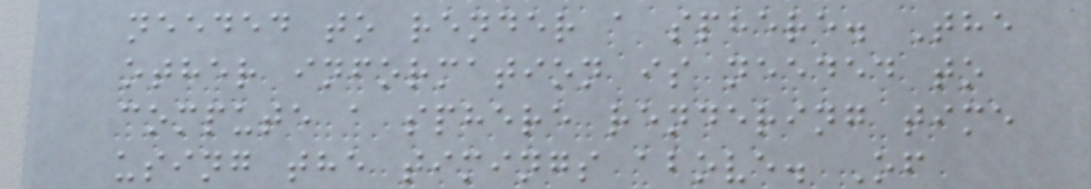needed to render a sphere. The
other information is needed to
compute a sphere rendering time
using the timings above. Of
